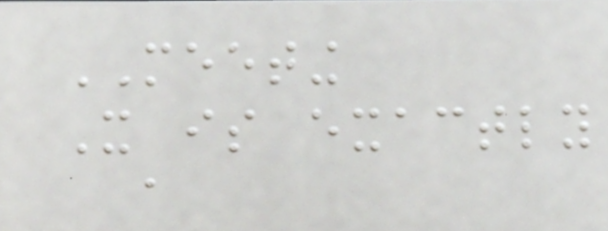MEETING
It is exactly
a
